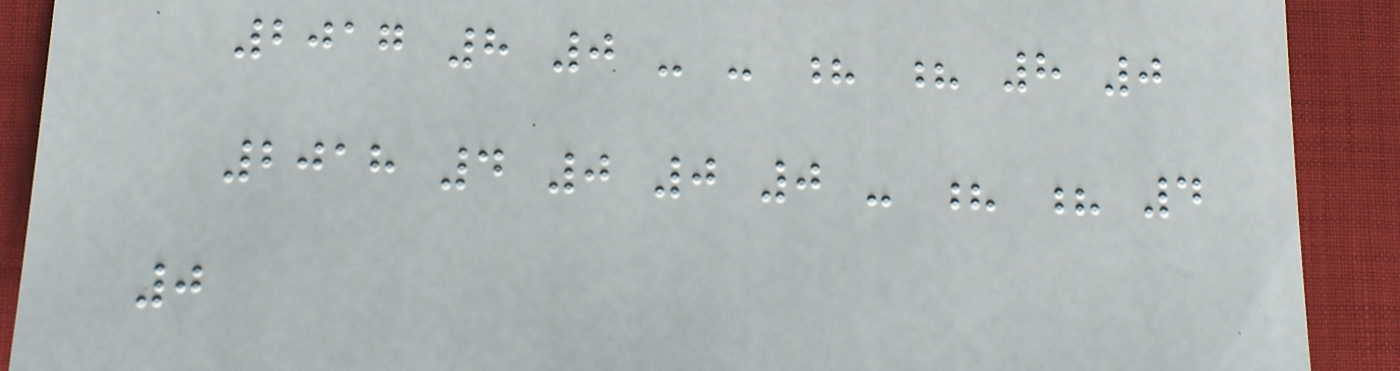2017 8 0 - - ? ? 8 0
2018 4 0 0 0 - ? ? 4
0
